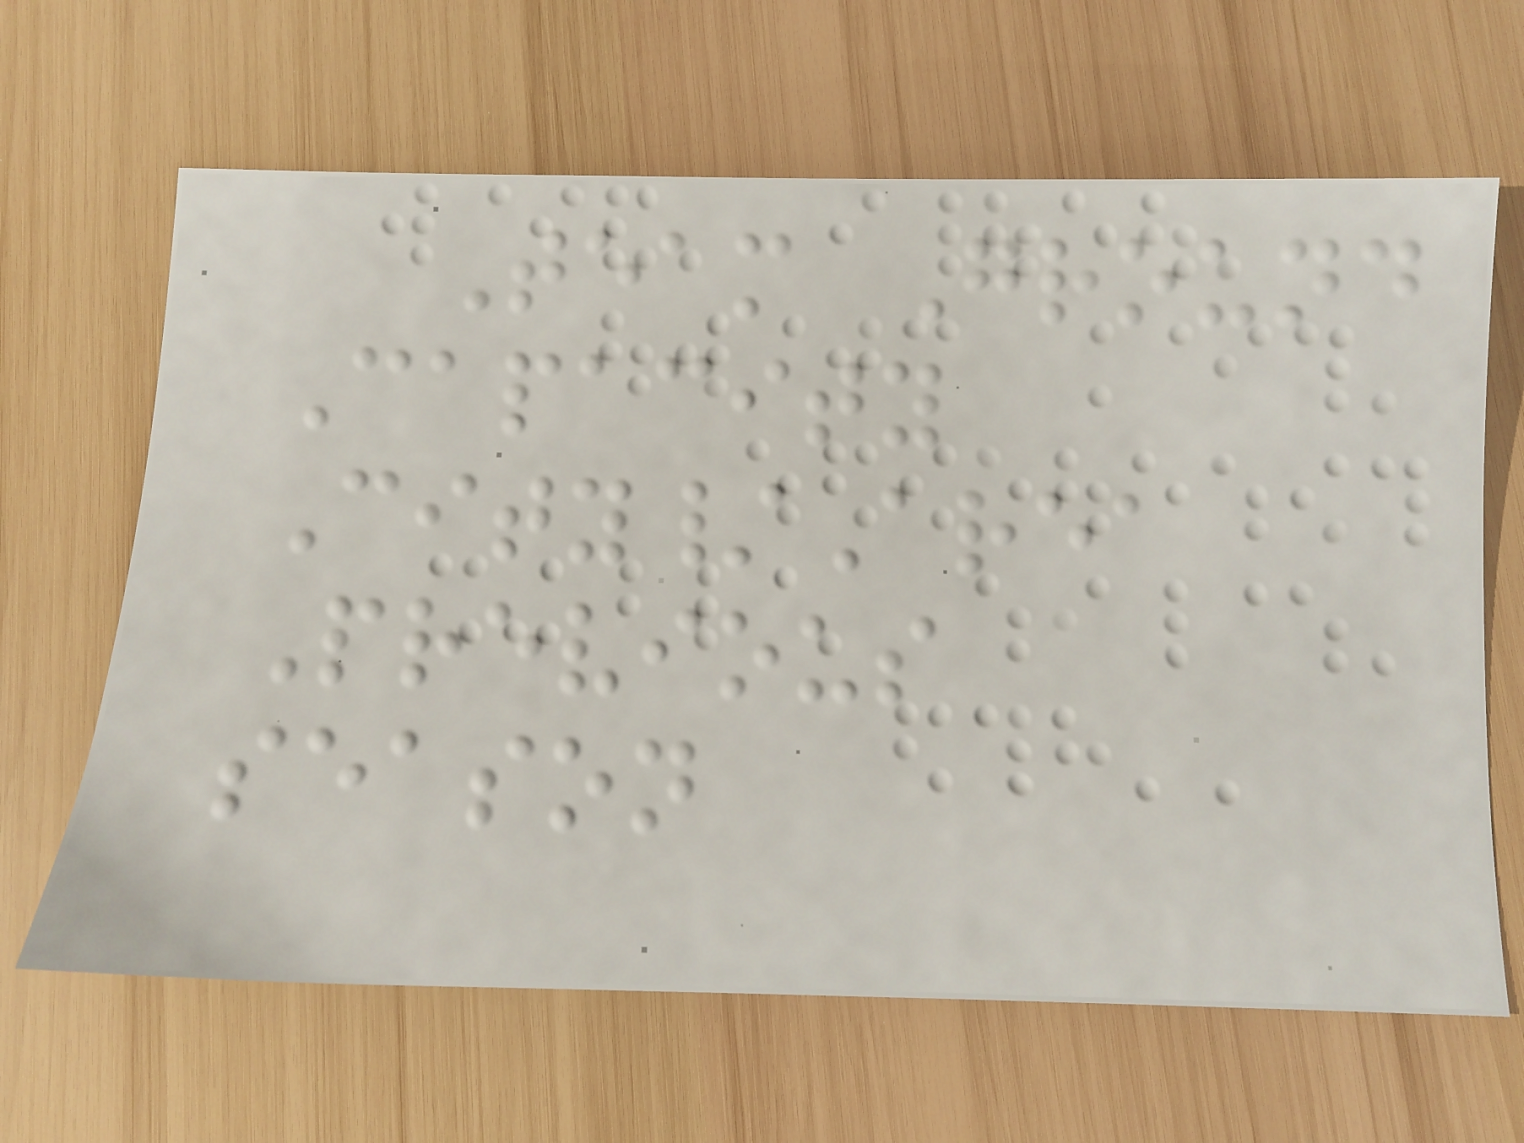Team Ground
Capacity
City/Area
Previous
season
